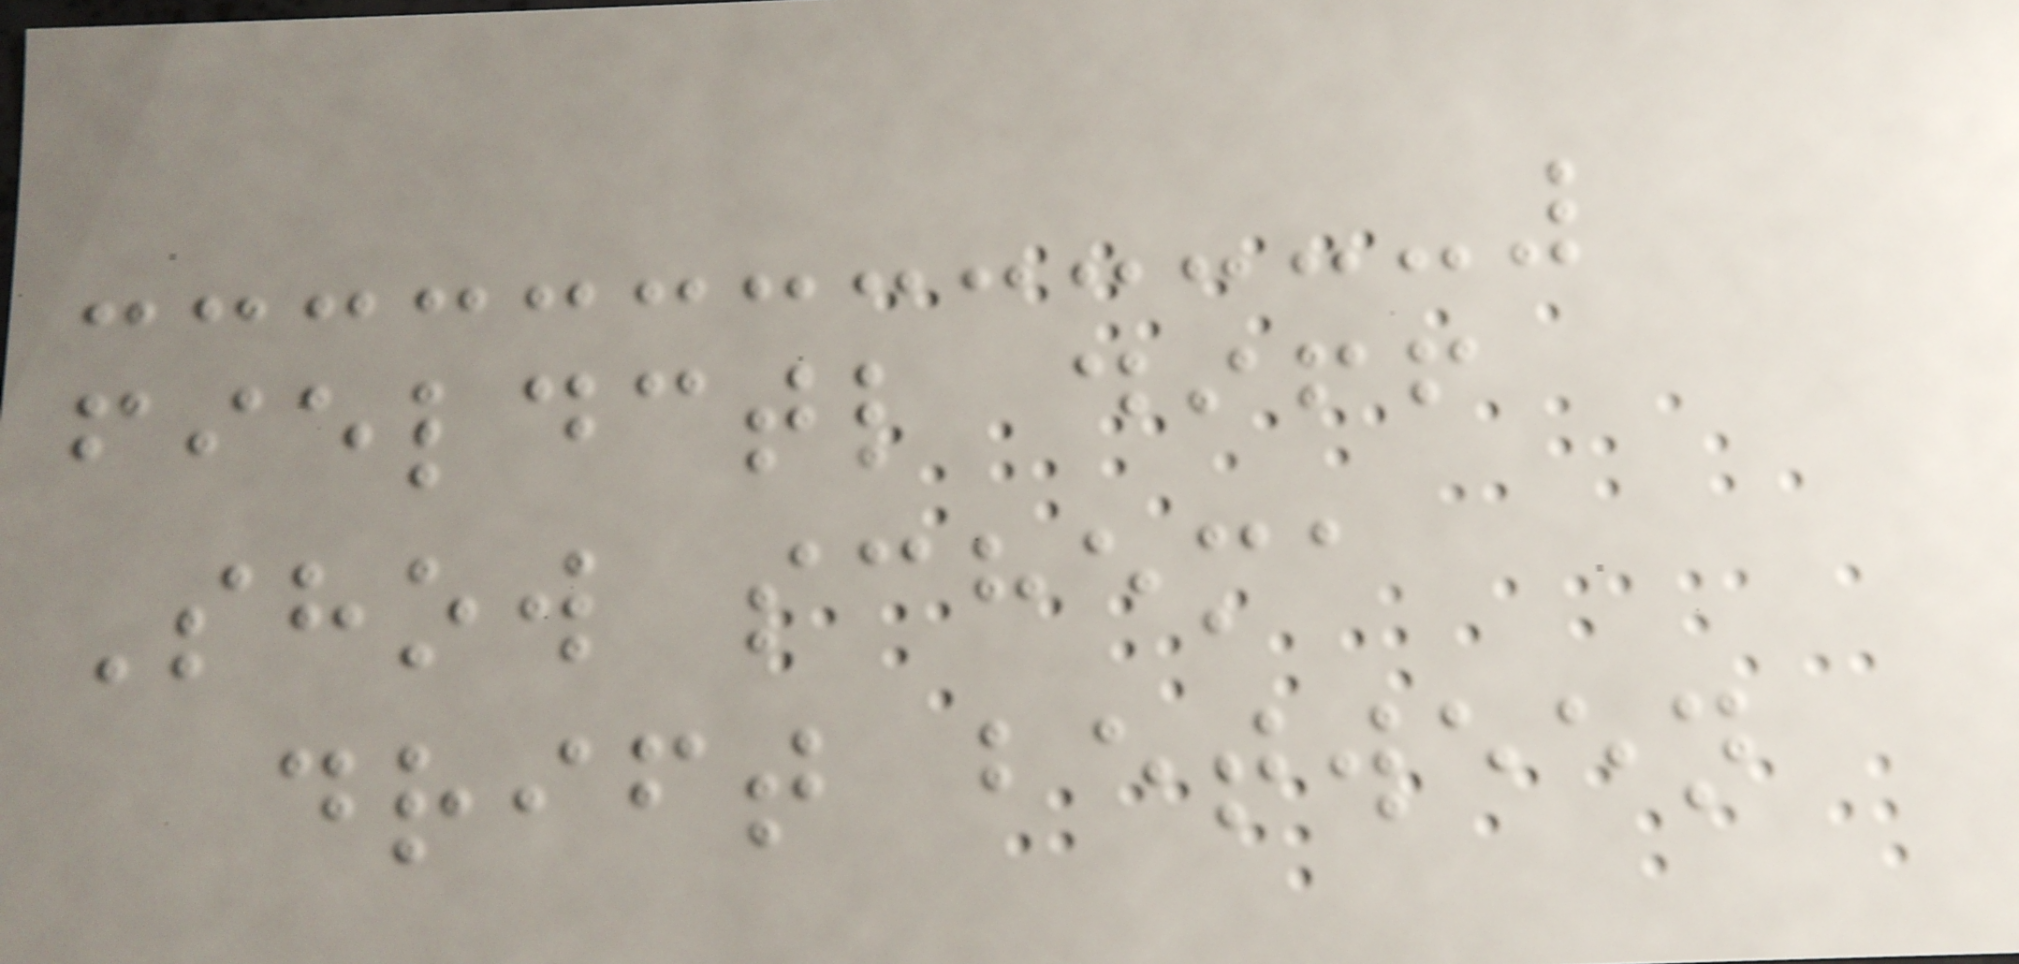fieldctl diff
Show schema
drift between
